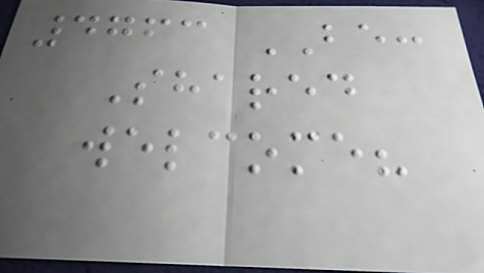4763 BE:
Shared
welcome?
